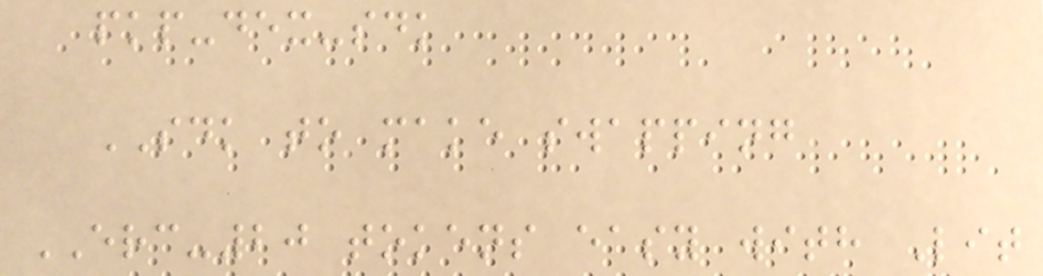pkp-dex-sdk
SDK to make swapping
ERC-20 tokens easy with Lit
